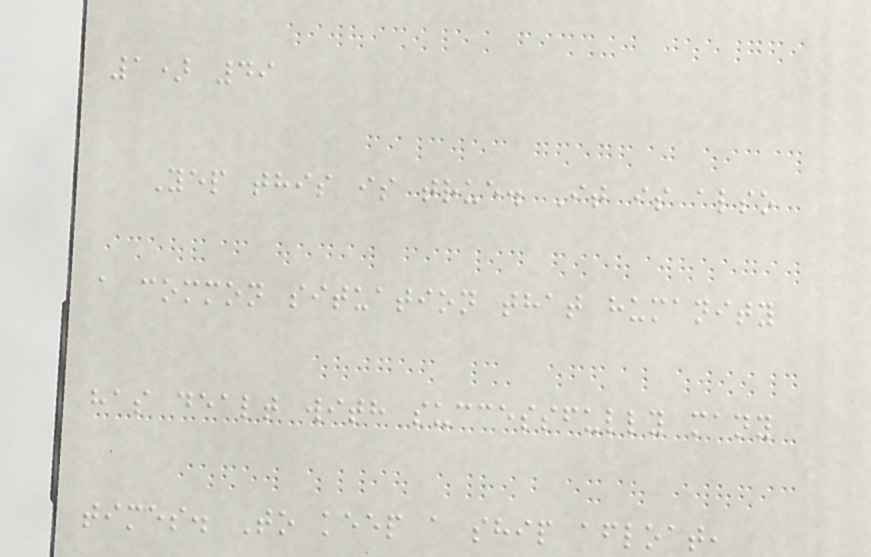1) 49
Yep this is true. It is also
a common situation that humanity
has dealt with successfully many
times. To keep a ship afloat,
